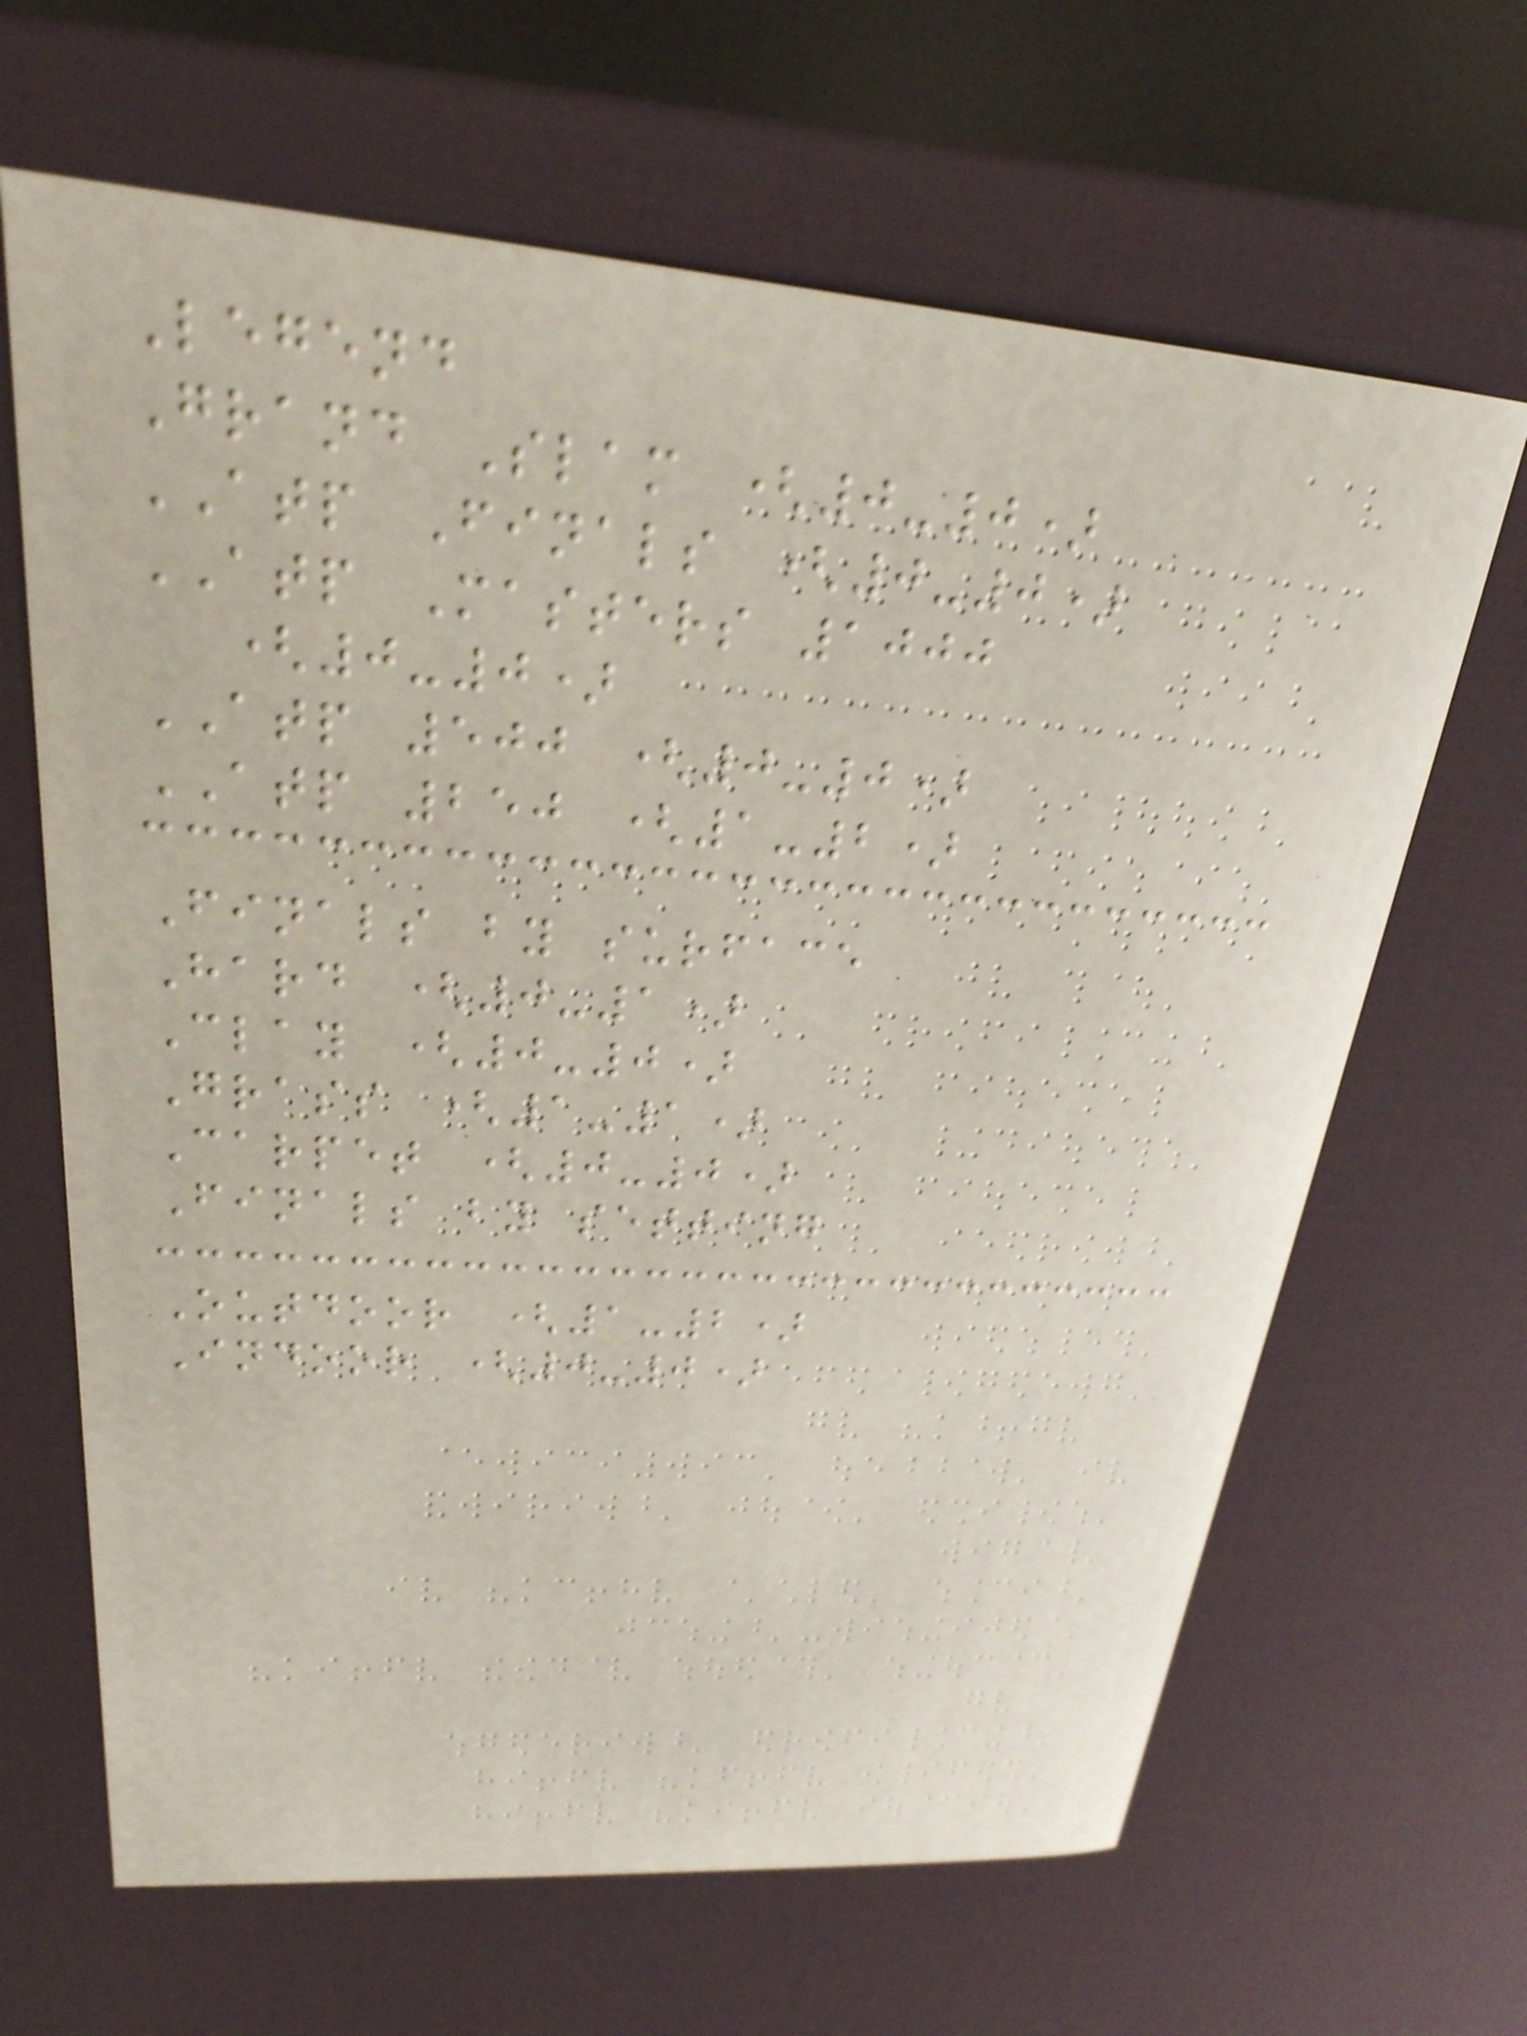Legend
Grand Slam (0-0)
ATP Finals (0-0)
ATP Masters 1000
(0-0)
ATP 500 (0-0)
ATP 250 (1-2)
Finals by surface
Hard (0-1)
Clay (0-0)
Grass (1-1)
Carpet (0-0)
Finals by setting
Outdoor (1-2)
Indoor (0-0)
